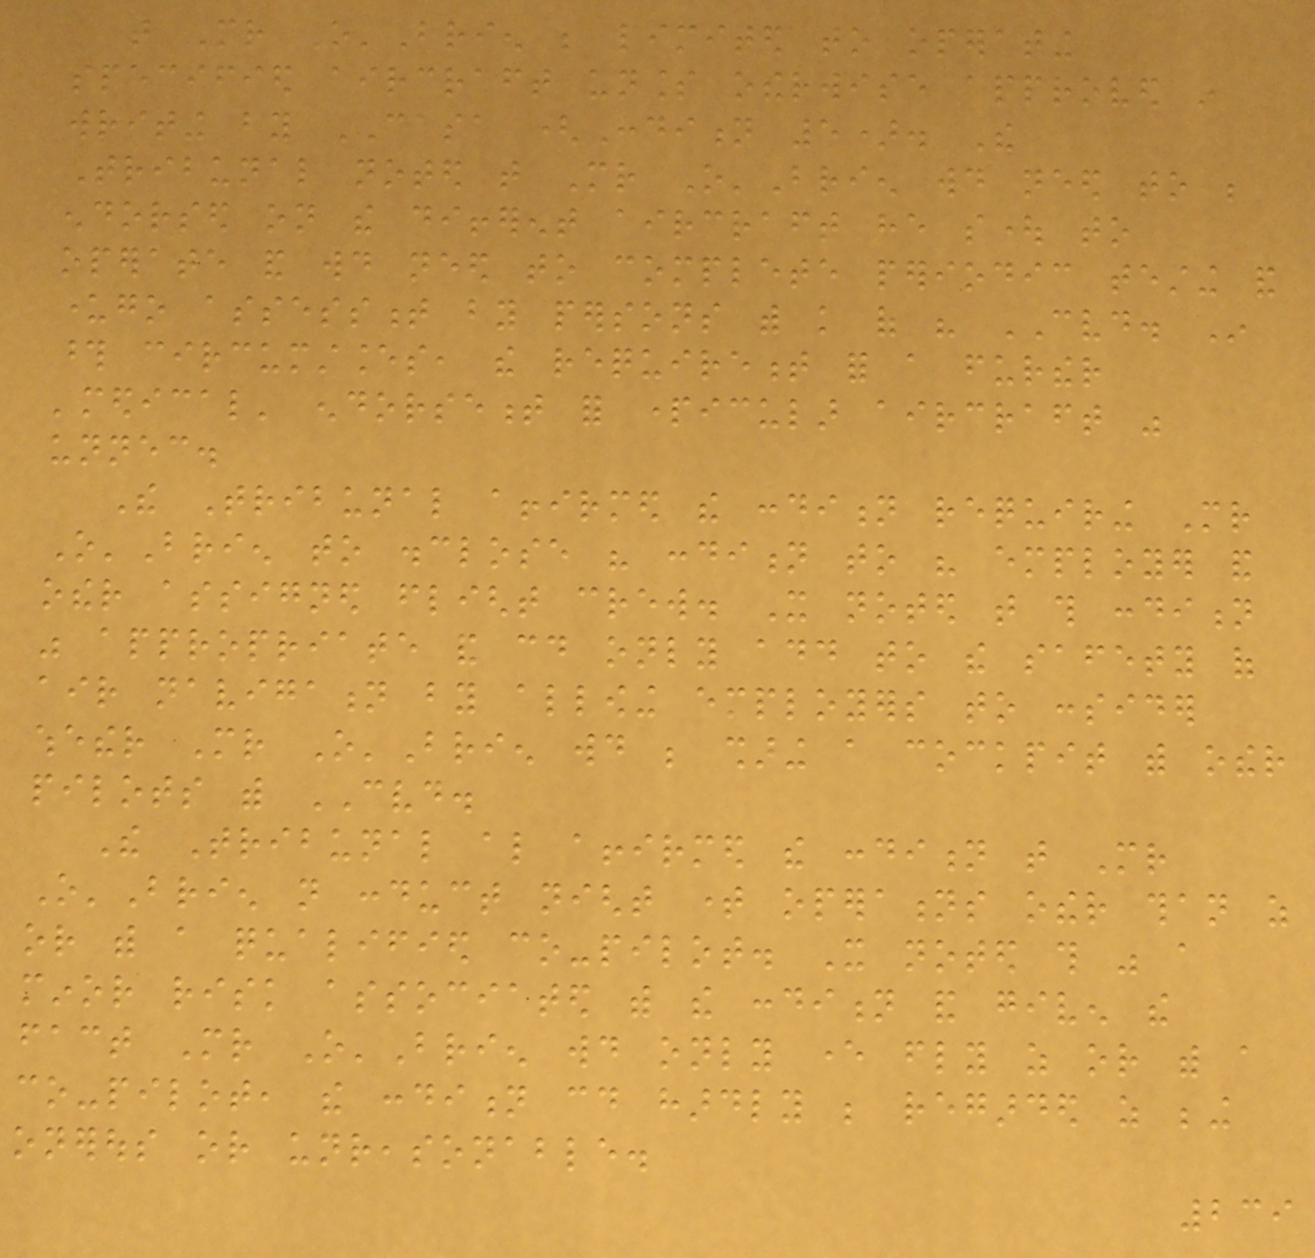that Mr O'Brien be limited to operating
specified aircraft unless otherwise approved in
writing by CASA (Condition 5). The
Tribunal noted that Mr O'Brien would need to be
endorsed on the different aircraft he sought to
operate and would need to complete periodic testing and
undergo assessment by persons with knowledge of his CVD. In
those circumstances, the requirement for a further
'medical' endorsement for particular aircraft was
unnecessary.
The Tribunal affirmed the condition requiring Mr
O'Brien to disclose his condition to his employer and
other assigned flight crew. It noted that this condition
was appropriate and could only add to the safety of
air navigation by allowing employers to consider
whether Mr O'Brien would be sharing a cockpit with other
pilots with CVD.
The Tribunal also affirmed the condition that Mr
O'Brien not conduct night time operations other than as
or with a qualified co-pilot. It noted this was a
minor risk associated with the condition and given the
fact Mr O'Brien would only ever fly as or with a
co-pilot, the condition could hardly be regarded as being
onerous or unreasonable.
239
